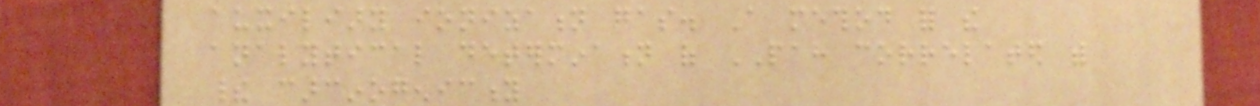auxiliary ionization gas. A method for the
analytical determination of PAH correlated with
their carcinogenicity
